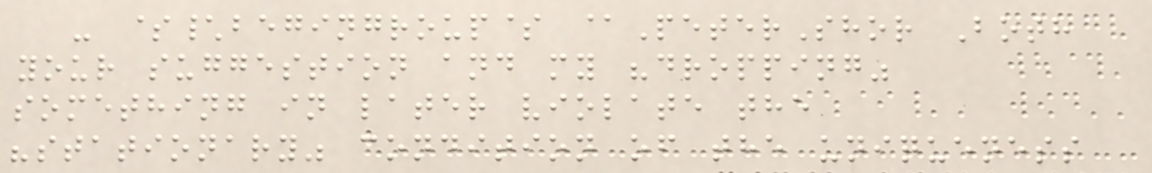- $\begingroup$ @PeterShor Both
your suggestion and my "dropping"
something in later violate the
"stationary" condition of the uniqueness
